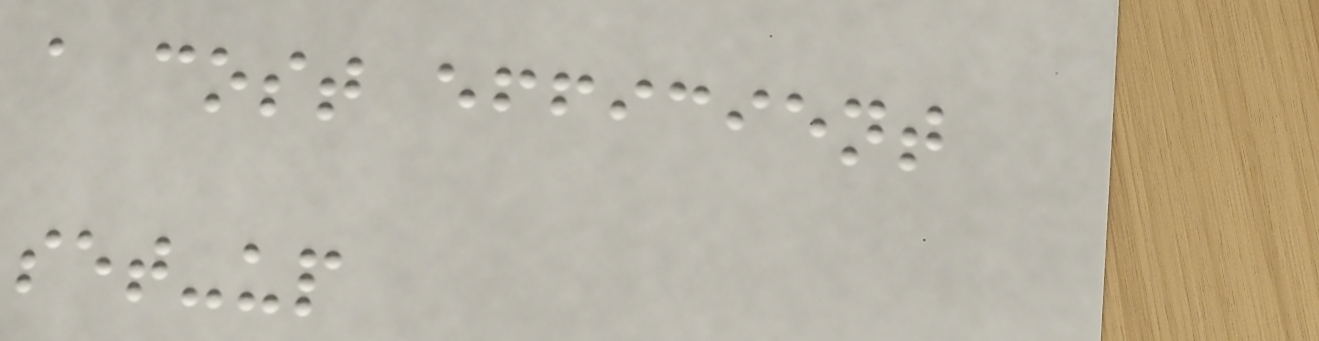a cost efficient
set-up
